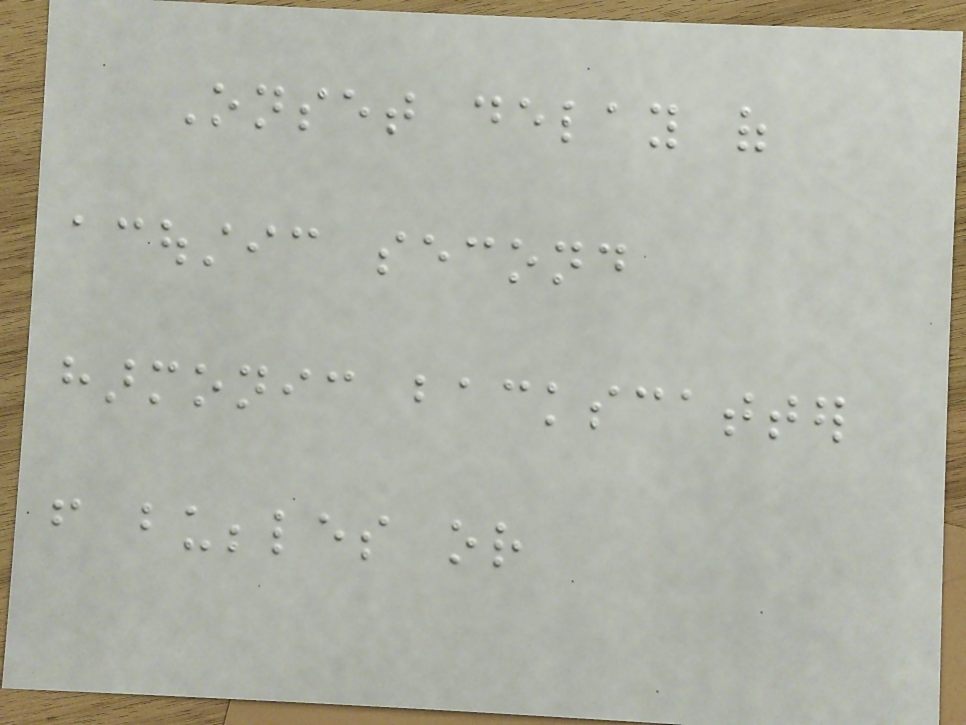Onset delay of
acoustic second
harmonic backscatter
from bubbles or
